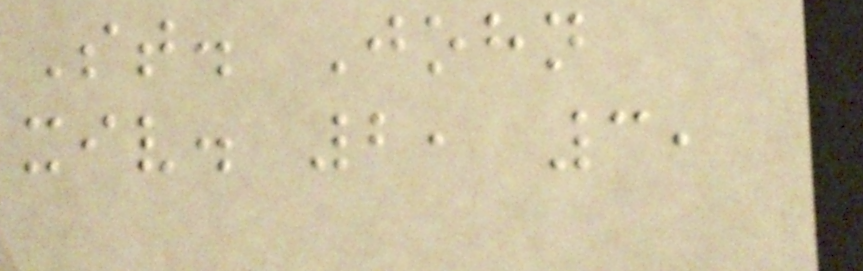St. John
xiv. 2, 3,
